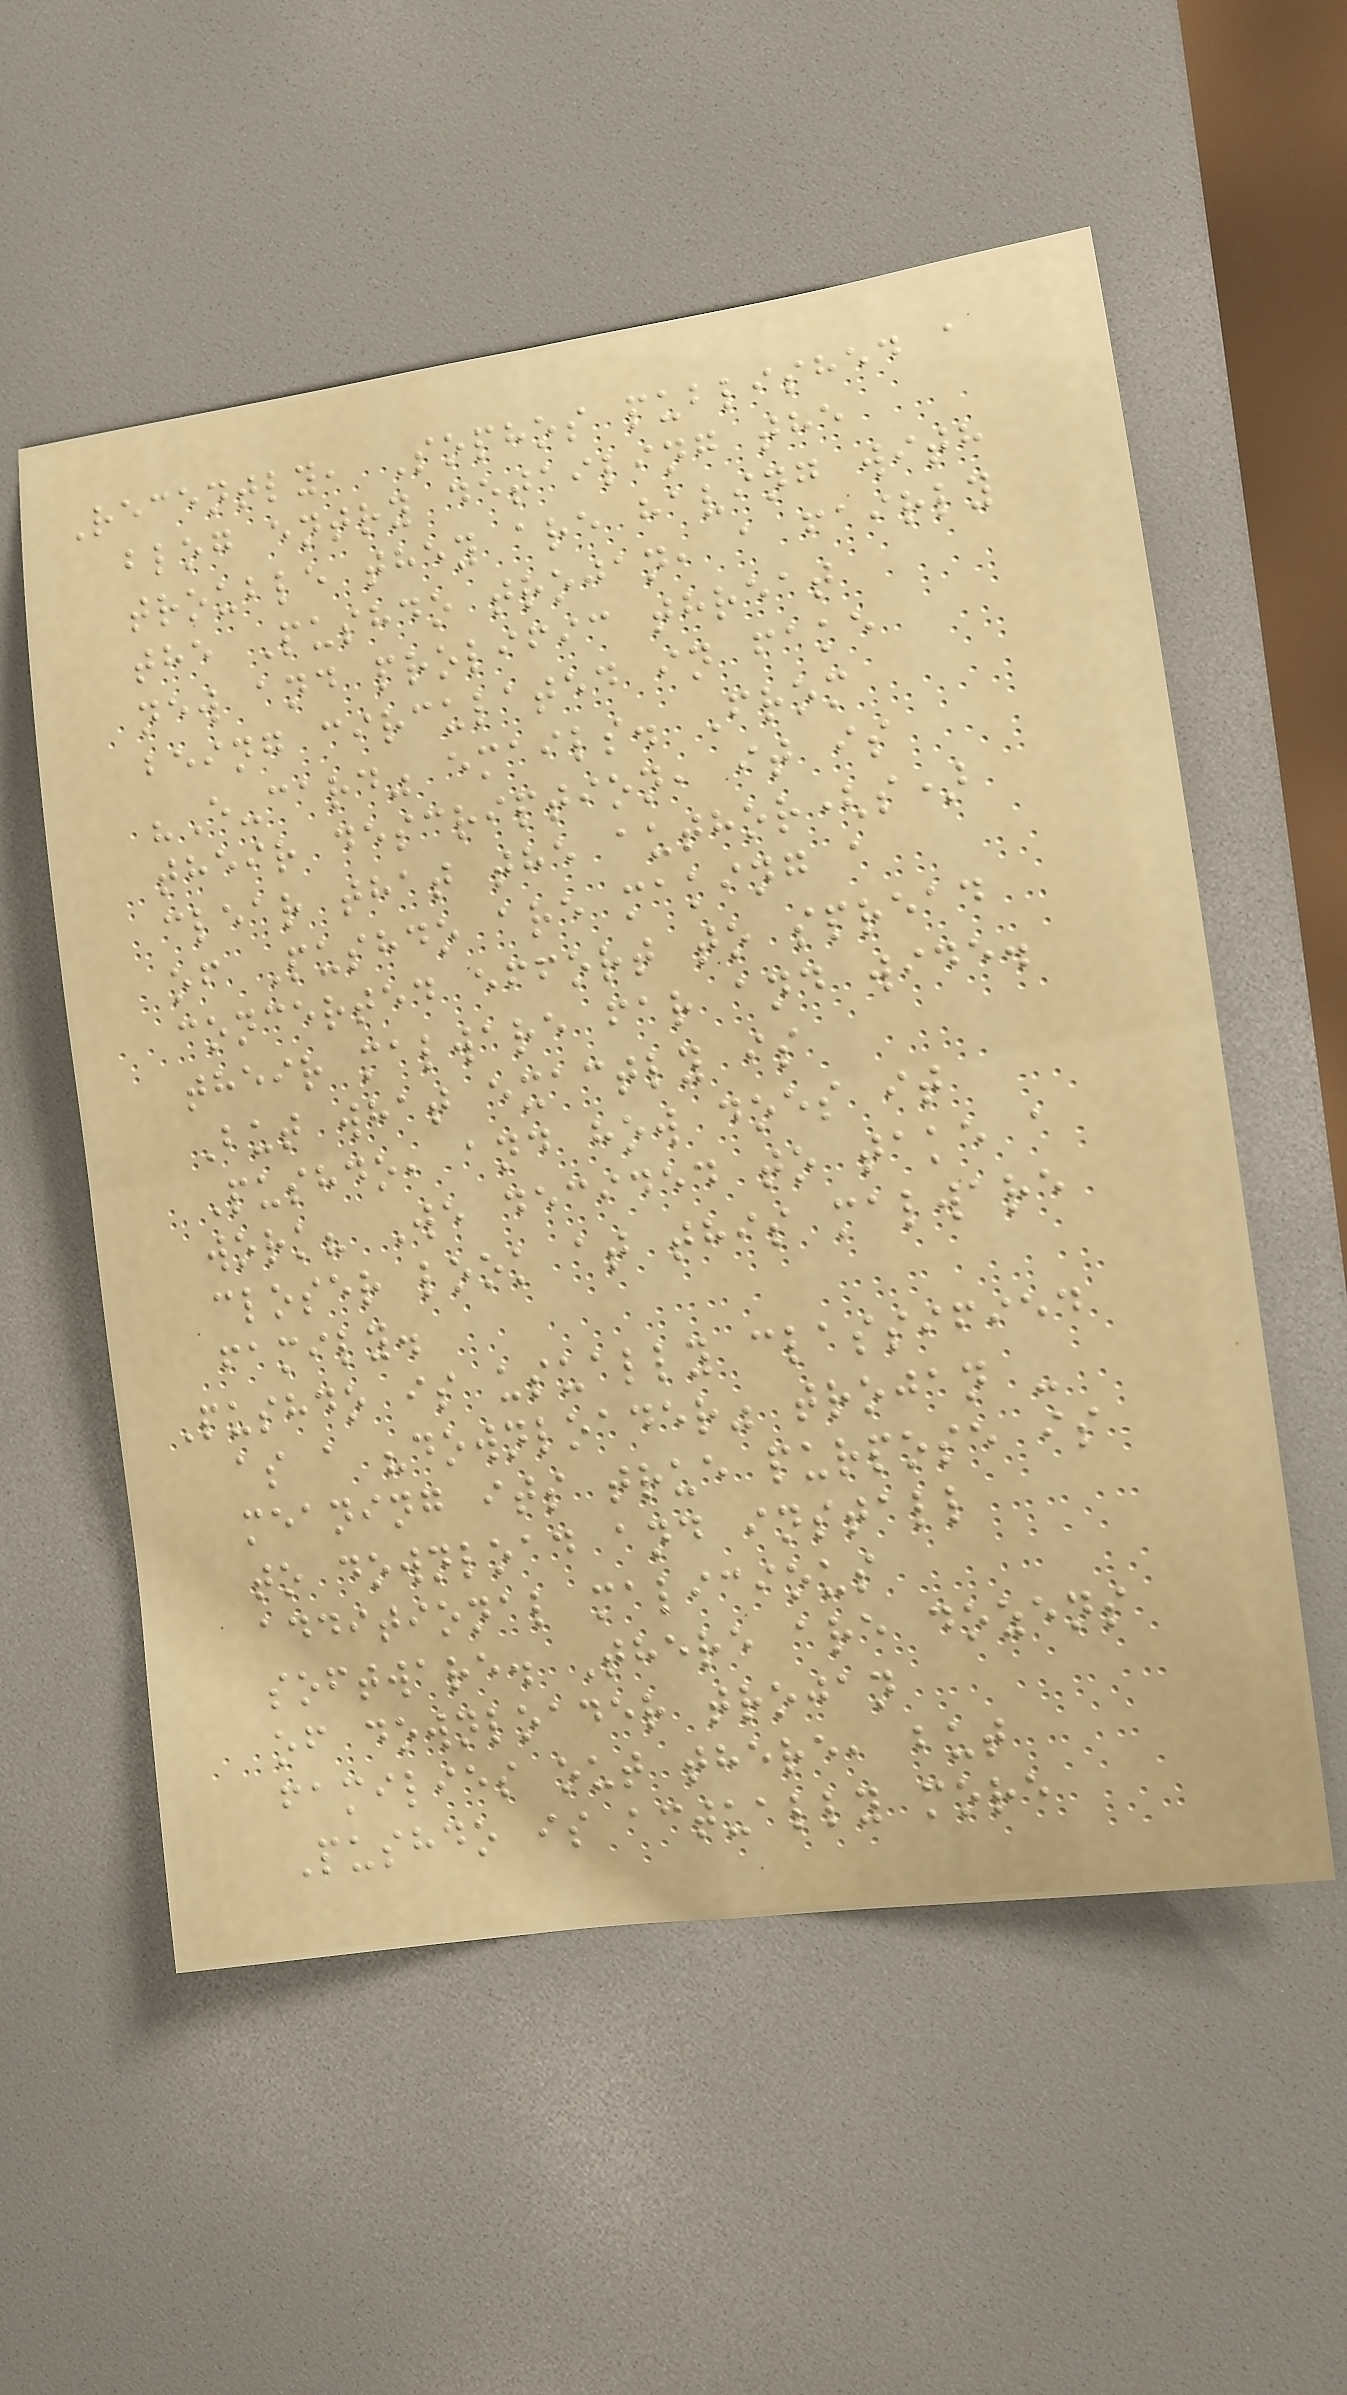Recently, Sophos published a
blog entry detailing the
trouble they are having with
the Pushdo trojan, a fairly
new and prolific threat
being circulated in fake
"E-card" emails. From
their description, it is
clear that the author(s)
of Pushdo are making a
concerted effort to spread
their malware far and wide.
But what exactly is
Pushdo, and how does it
work? We decided to take a
closer look at this malware
family.
Pushdo is usually classified
as a "downloader" trojan -
meaning its true purpose is
to download and install
additional malicious
software. There are dozens
of downloader trojan
families out there, but
Pushdo is actually more
